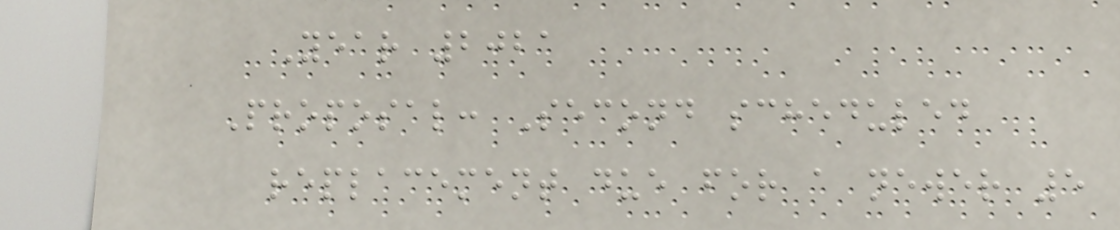Year 2021
Proposal: Second scheduled
replacement due for a newer 5
